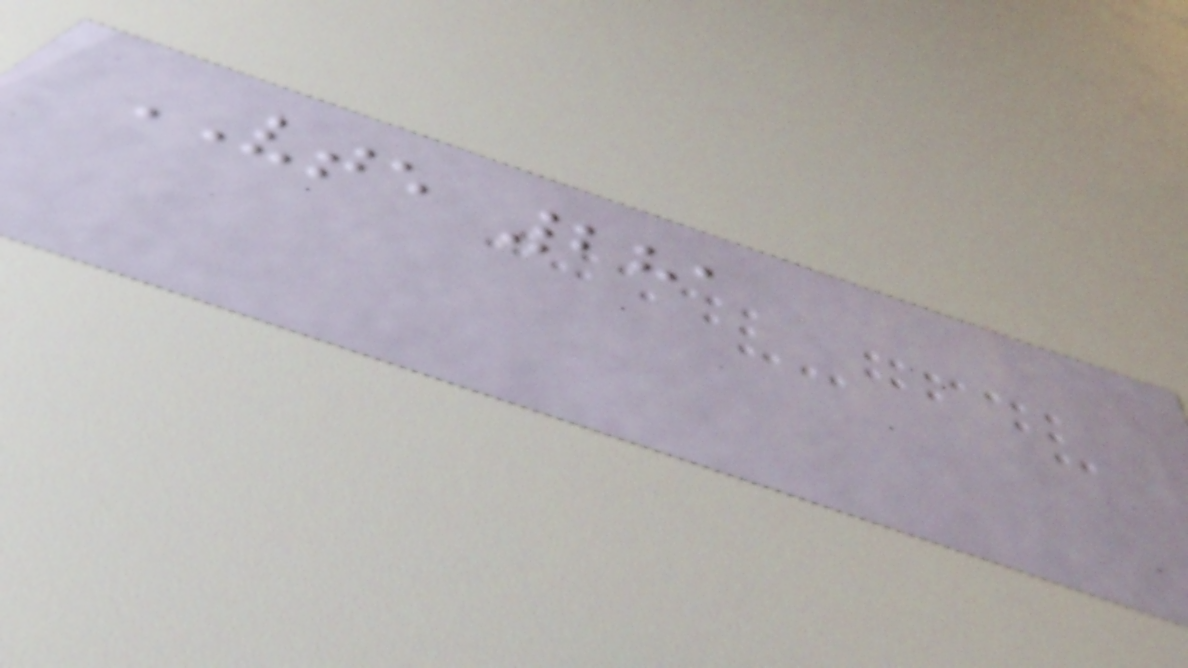VTE 281
